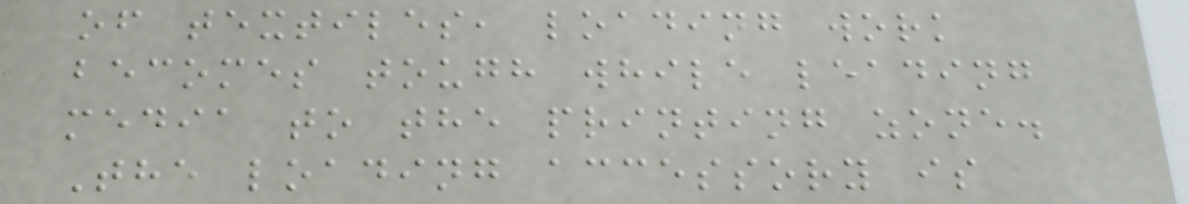of textiles, loading work
becomes tough while leading
media to the printing zone.
The loading accessory is
